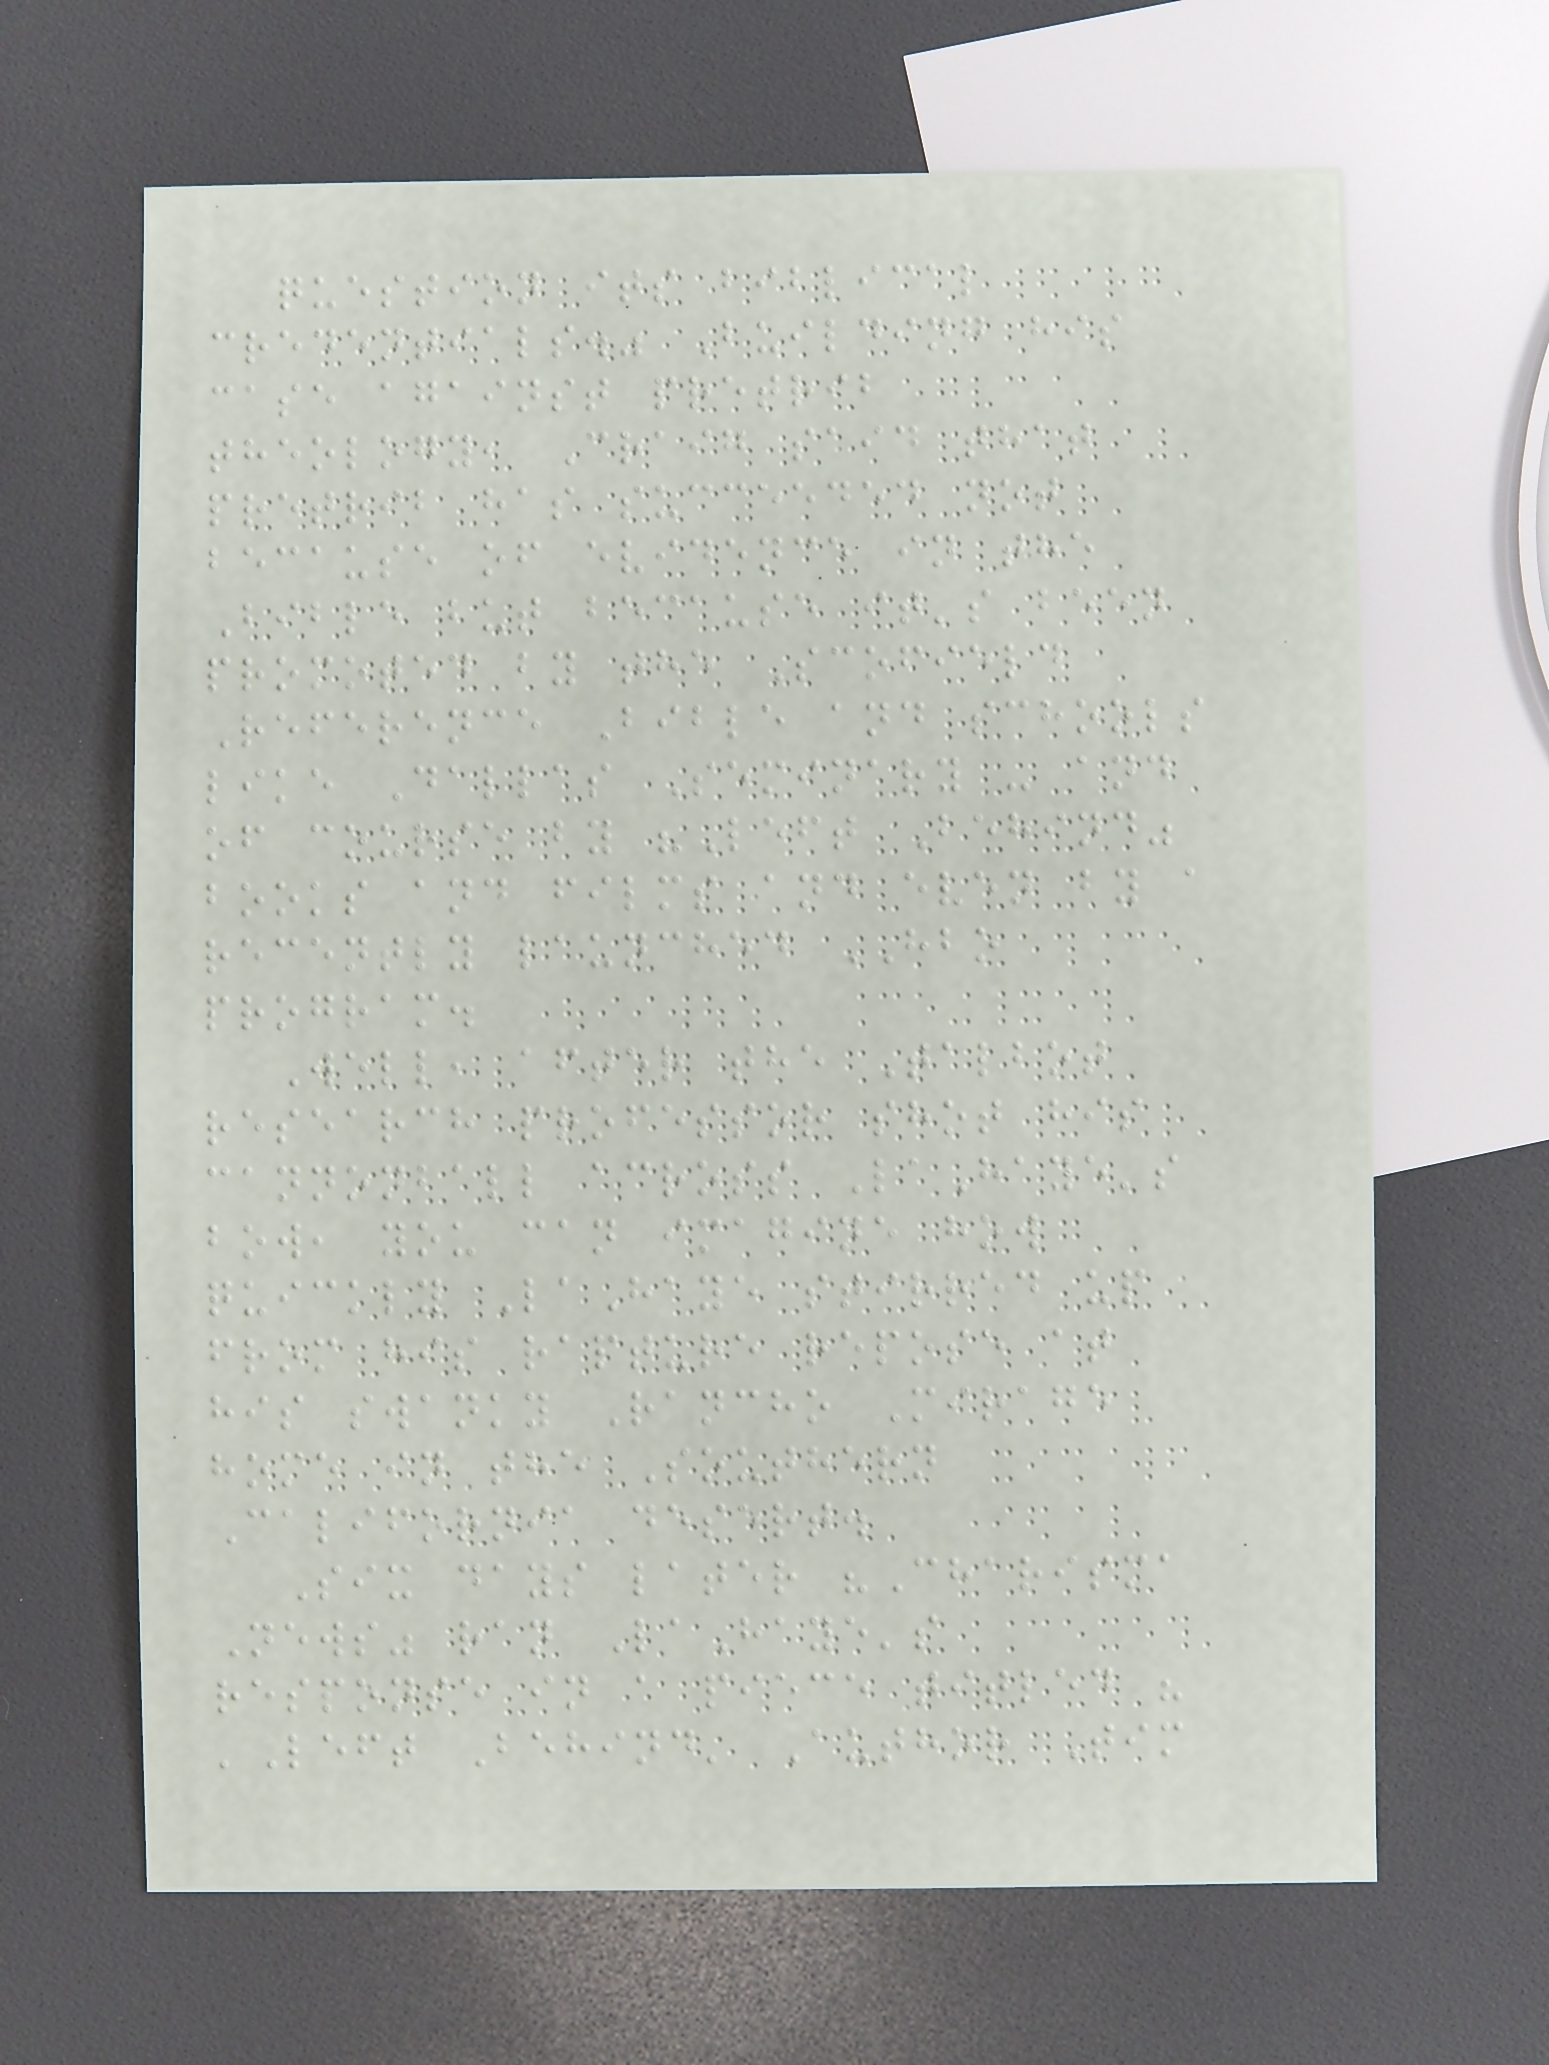question its biblical
credentials." Building his
case against pretrib
theology, Craig said that
pretrib has succeeded not
because of evidence in the
Bible but because it's been
promoted by the Scofield
Reference Bible and schools
like Dallas Seminary - and
of course by "Left Behind"
books and films and even by a
recently launched HBO
program.
Well, after the Talbot
research professor shot his
cannonball across LaHaye's
bow, you can imagine how
quickly LaHaye stirred up
from his rapture repose at
his swanky Rancho Mirage
home in the Southern
California desert.
Six days later "Charisma
News" ran LaHaye's
response in a piece titled "
'Left Behind' Author Tim
